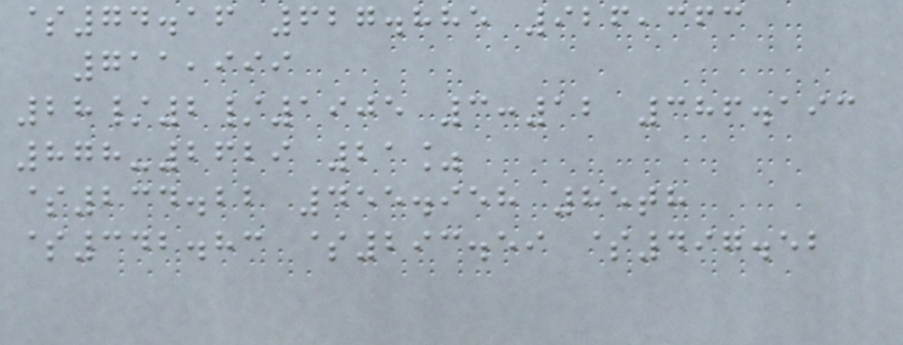$74.16 627.885 926,363
711,999
28/2/1905 3:12 386.193
878-2629 21%
$234.22 455.958 85th
$342.83 $293.59 $497.52
